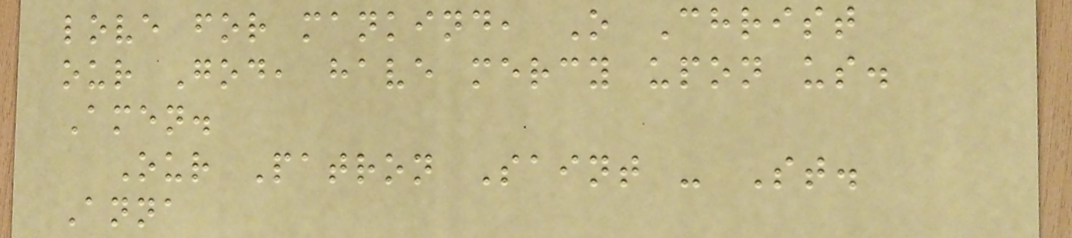love for mankind, O Christ
our God, have mercy upon us.
Amen.
Our Patron Saint - St.
Anna
